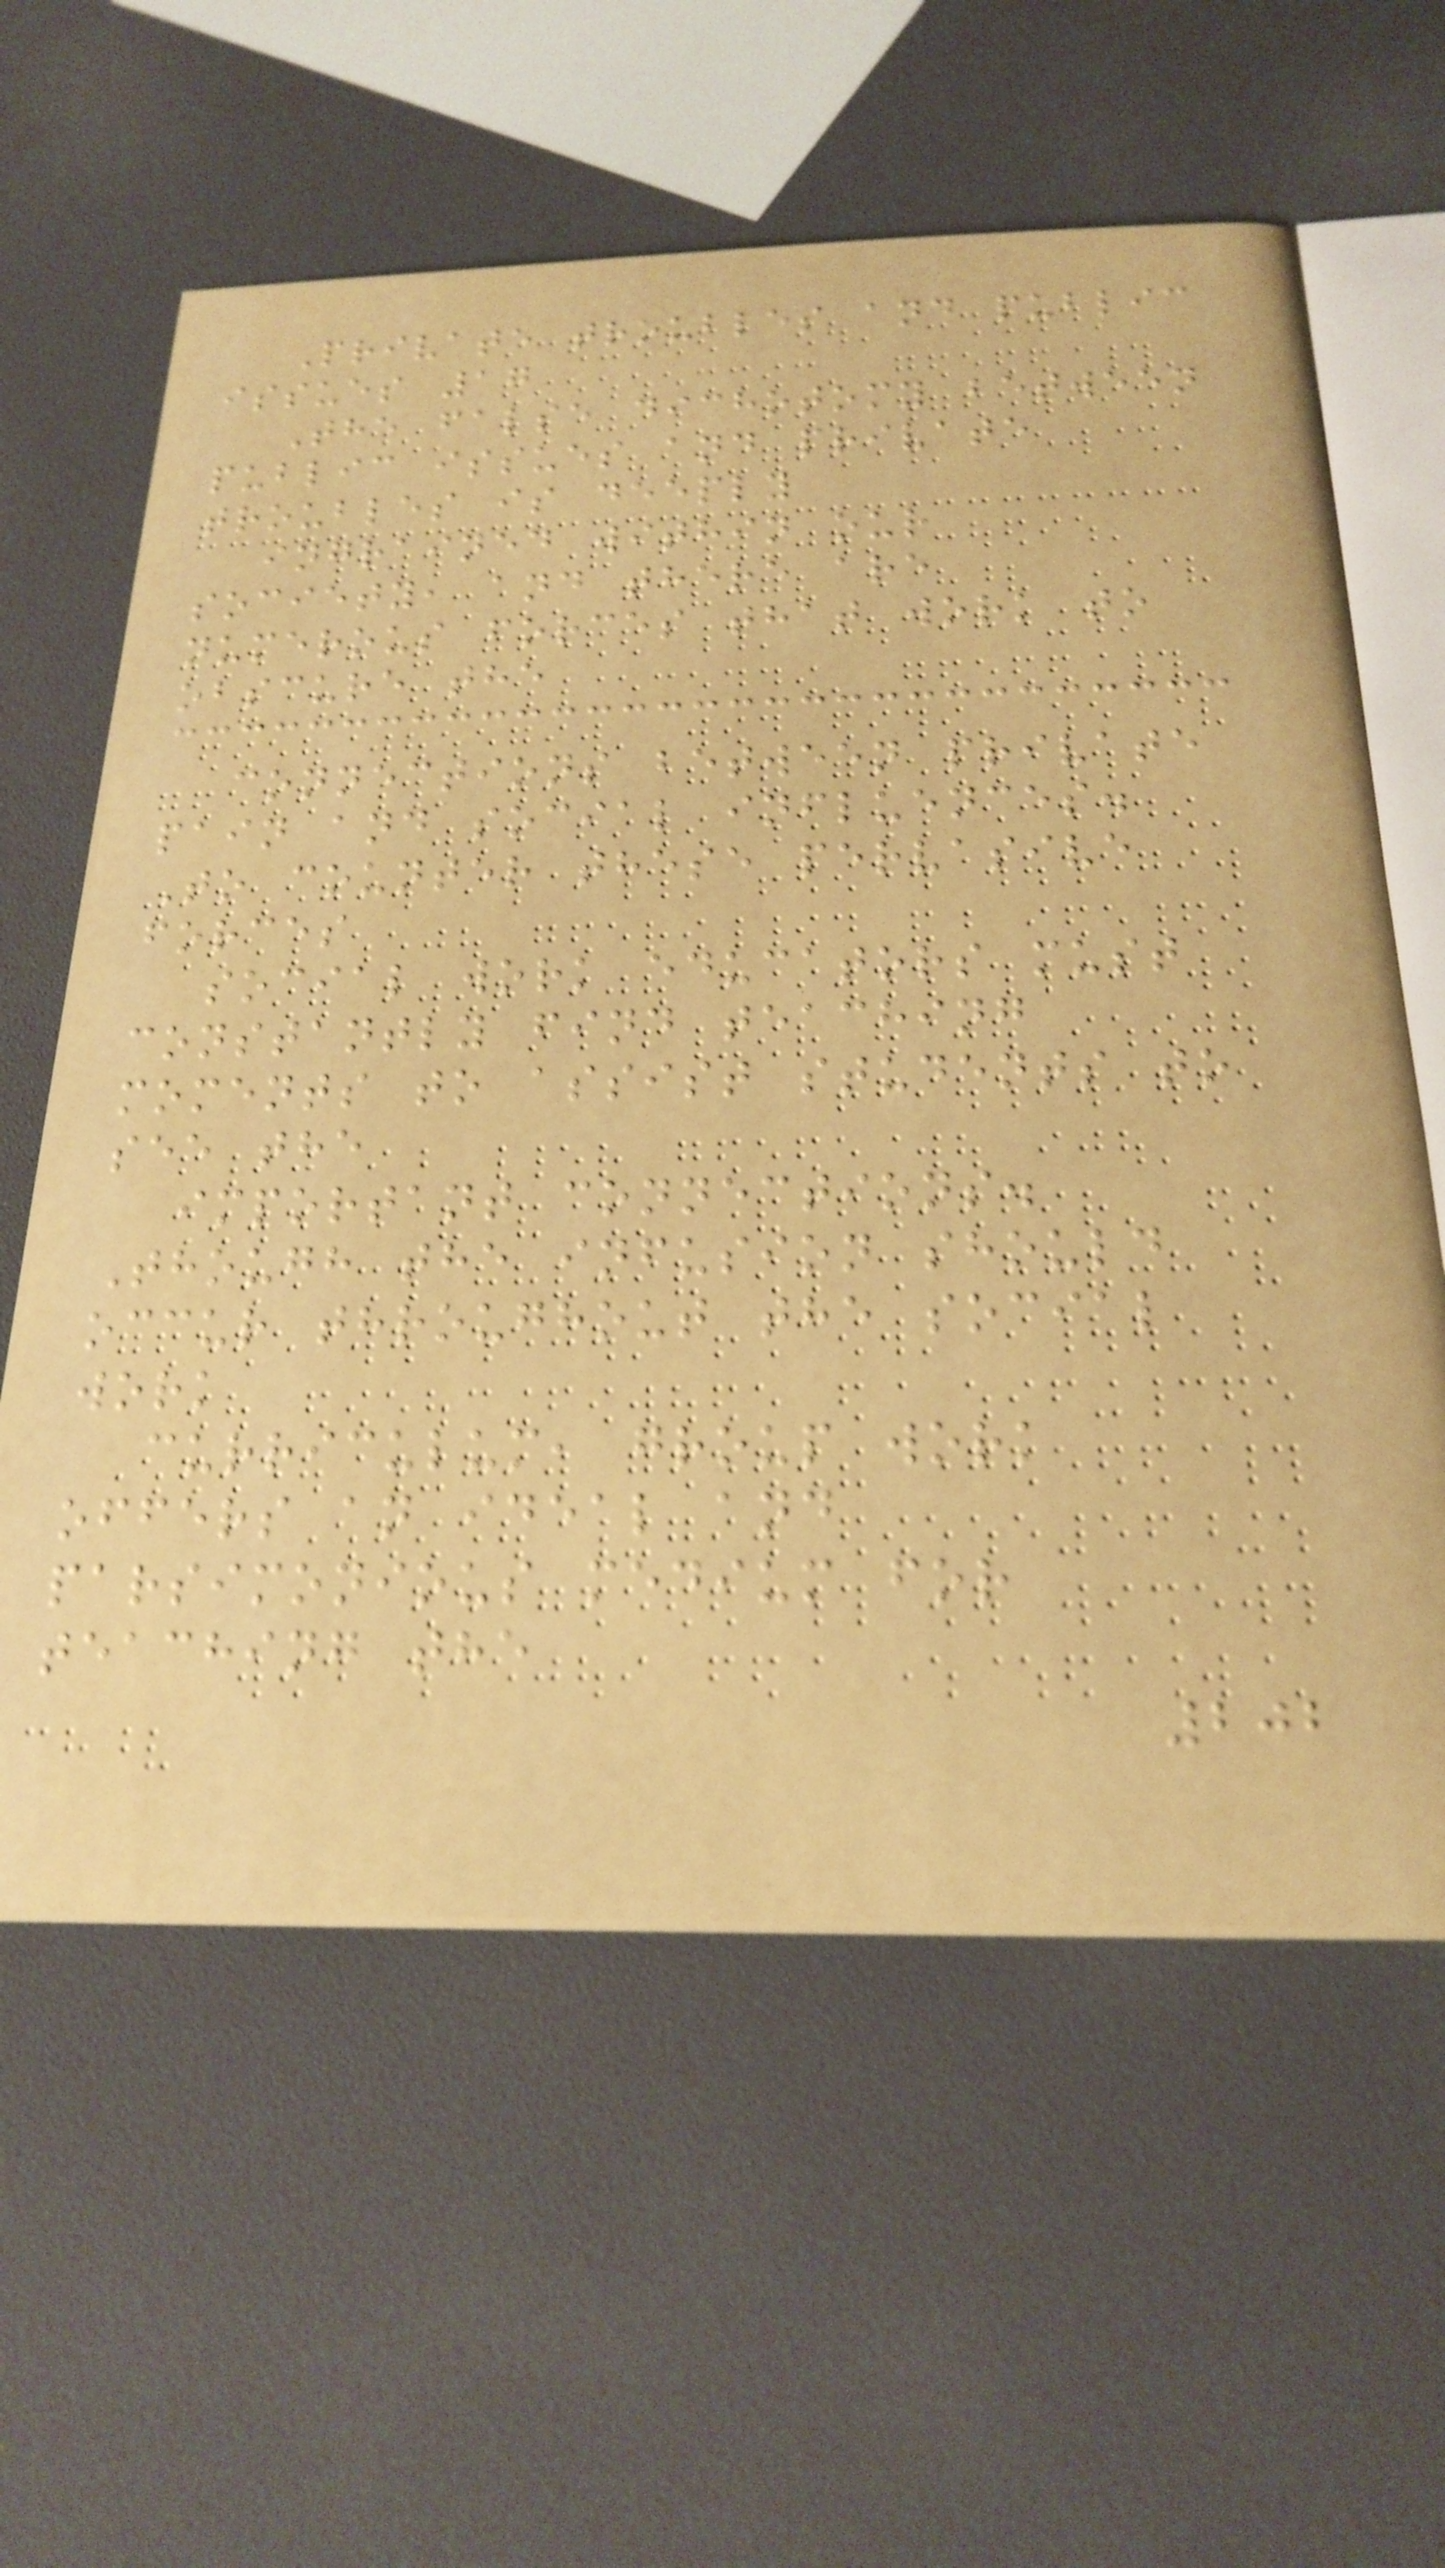Private troubles and public
issues 17
The false dichotomy between
public issues and private
troubles is deeply
ingrained within our
society, and there are
numerous forces that work to
obscure the
connections between private
pain and social influences.
To counter these pervasive
forces
social work educators must
constantly find teaching
moments to assist students to
see the
important connections.
Though the infusion should
occur throughout the social
work
curriculum, group work
offers an ideal and
parsimonious medium for
teaching the
202
